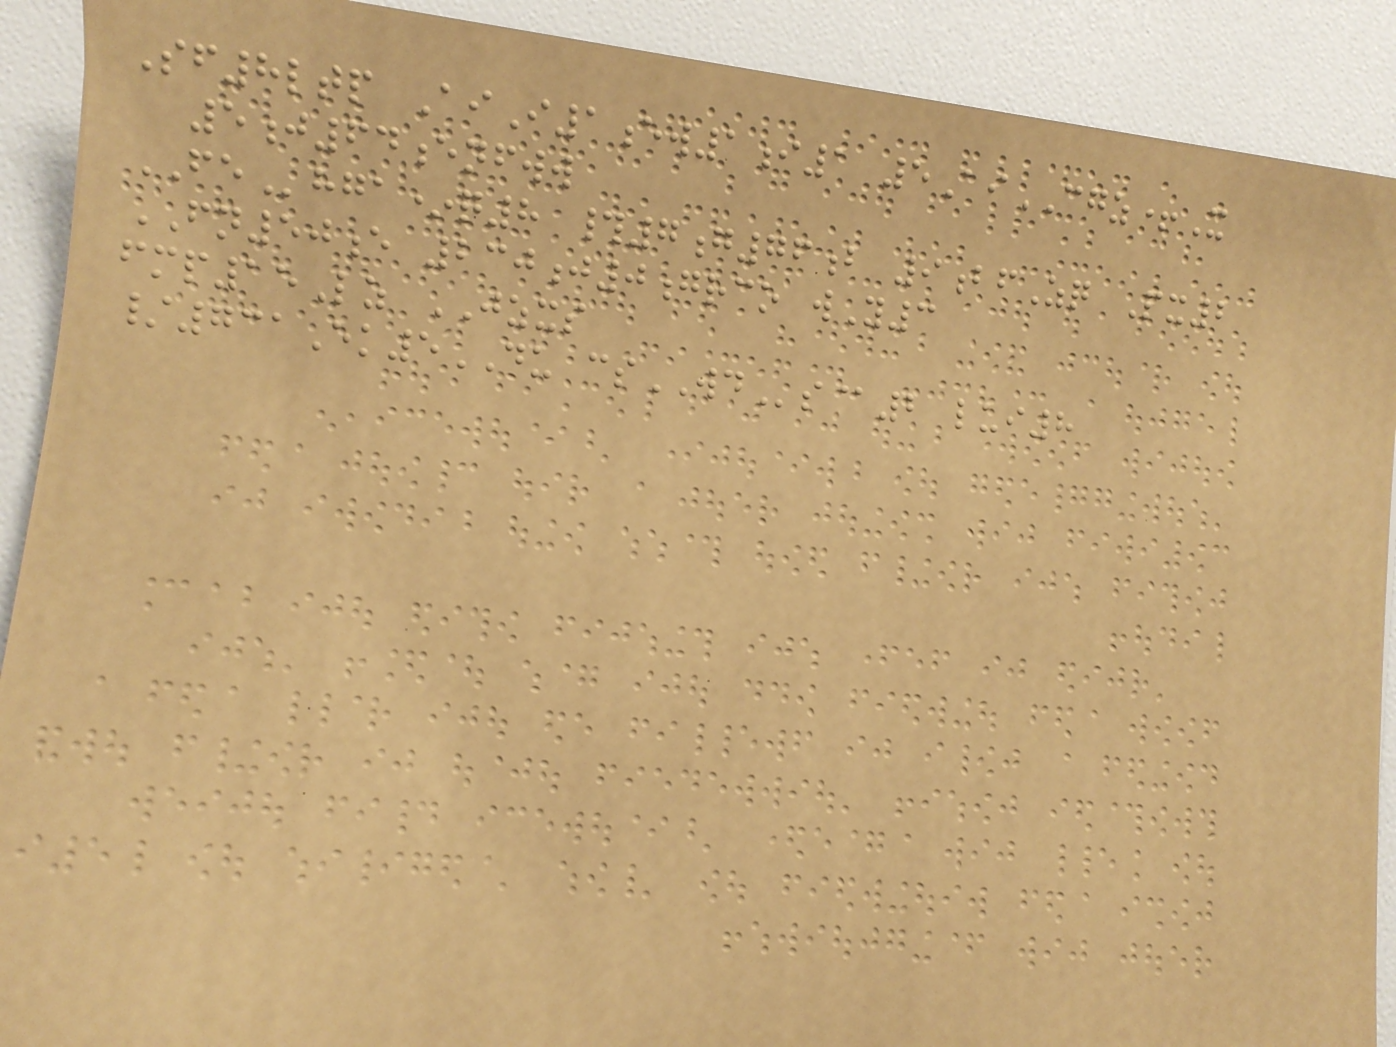Sf8ltp AiI1ew1i1 5AiCGZ+X
5j64enfww
FEhga*q8 #7g76b 9bfZq Px2
FN50e 230j0grco wY3
fmp15Lz JZXS
/731Ek5DU csWDs@2 lui8
